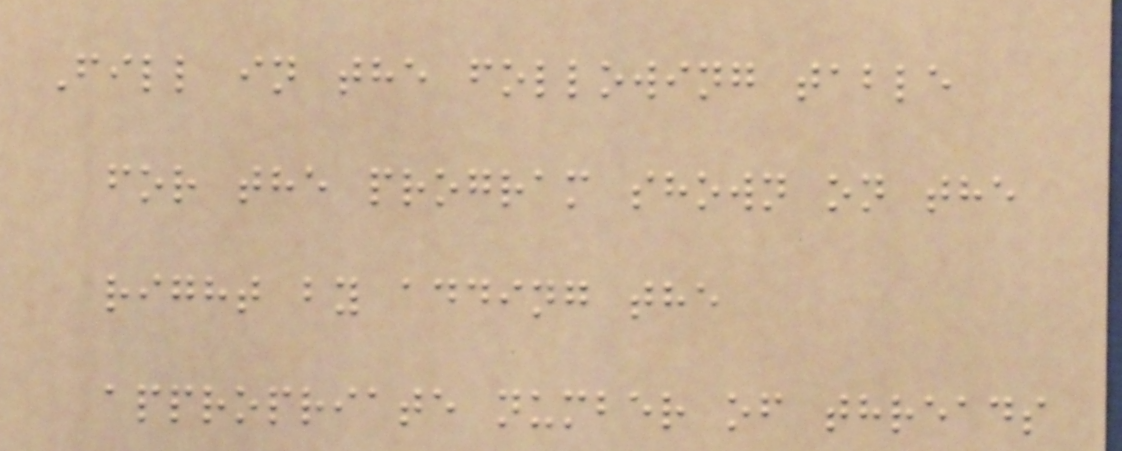Fill in the following table
for the program shown on the
right by adding the
appropriate number of threads
